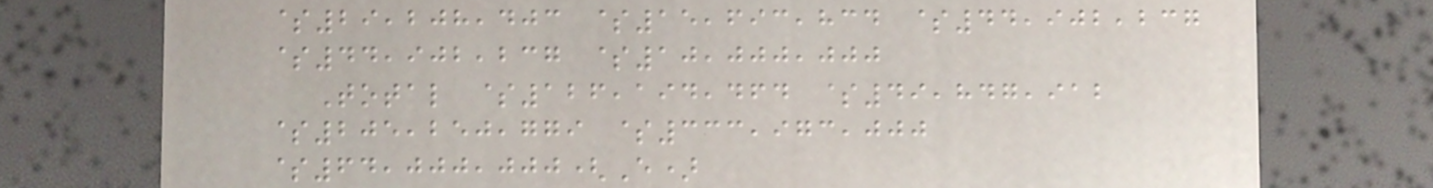$29,208,403 $15,693,834 $44,902,237
$44,902,237 $10,000,000
Total $126,194,464 $49,847,912
$205,250,779 $333,973,000
$64,000,000(E)
